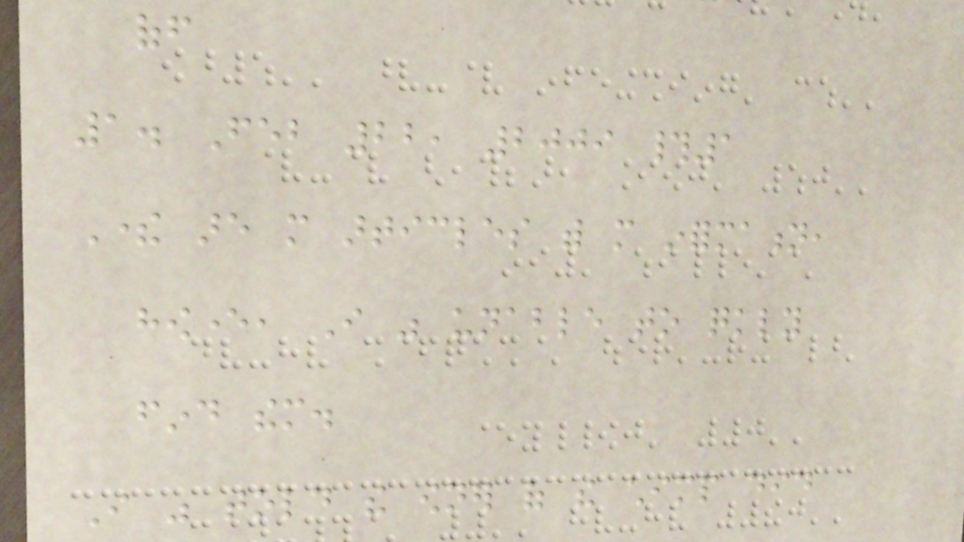off
1. Feb 22, 2009 #1
There are more articles with more information,
however, I was unable to quickly
find them.
I was told the owner of the chimp did
